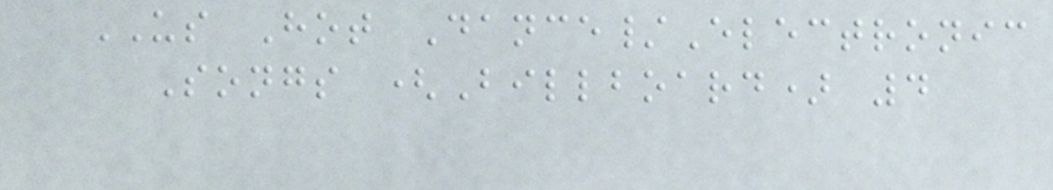US Hot Dance/Electronic
Songs (Billboard) 4
